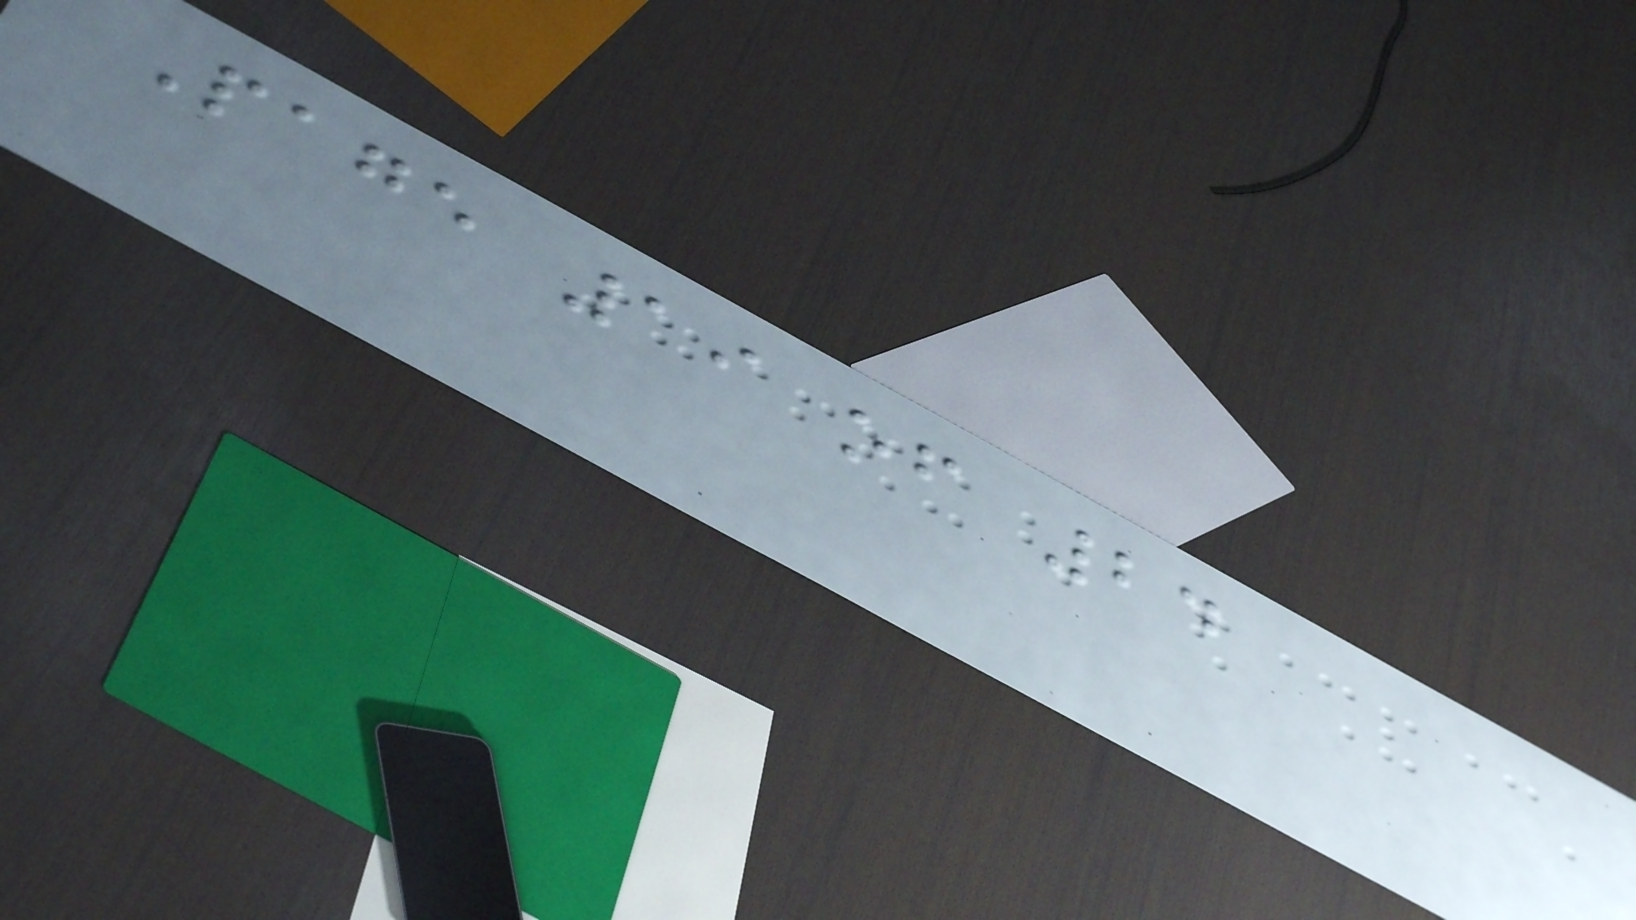Page 19 of 24
